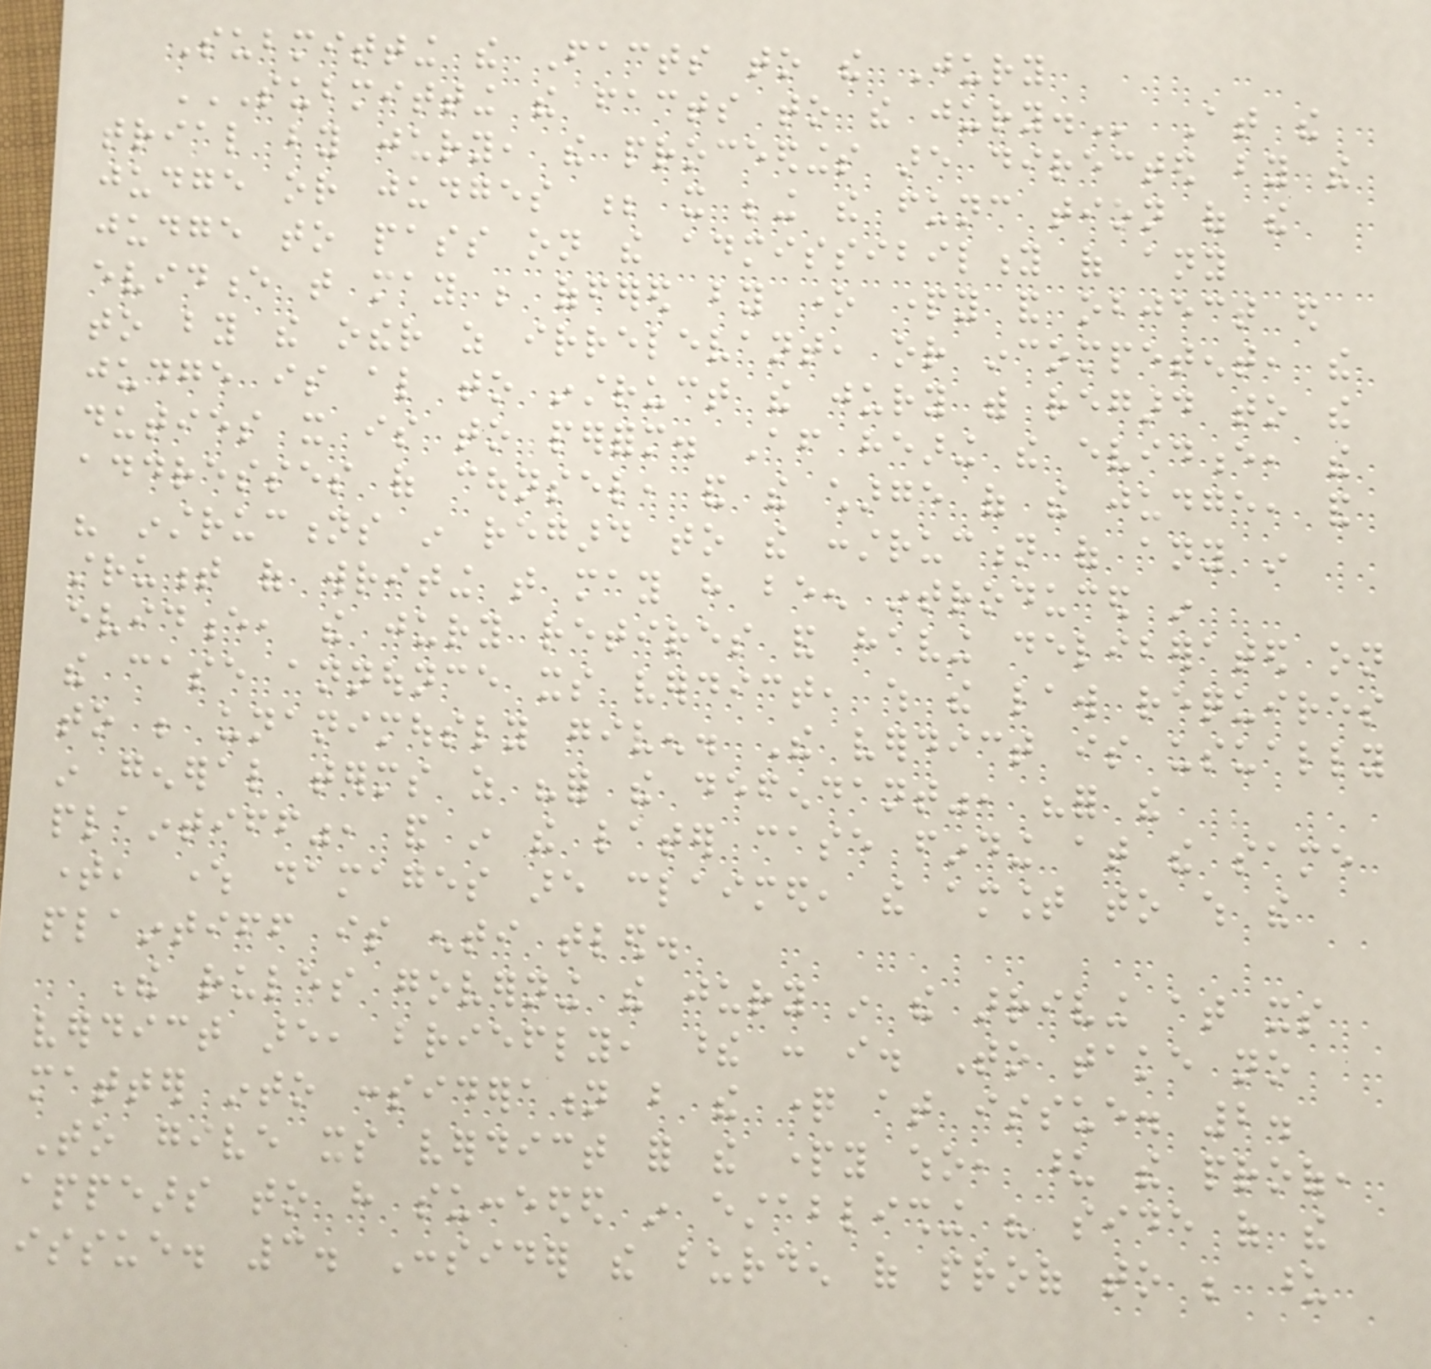Submitting the Facts to the Jury
SUBMITTING THE FACTS TO THE JURY. At the
trial by jury, the proceedings are directed by the
judge or judges ; it being the func tion of the
judge to pass on the admissibility of any
evidence that may be offered by one party and object ed
to by the other as irrelevant, or incompetent, the
judge is also to instruct the jury with regard to the
duties it is to perform. After hearing the evidence, the
addresses of counsel, and the charge of the judge, and
his instructions in regard to the construction of any in
strument of writing that may have been introduced in
evidence, the jury retires and having deliberated on
the case announce its verdict, which the law requires
to be unanimously given. The verdict is usually
in general terms as "for the defendant", "for the
plaintiff", and in the later case finding at the same
time, where damages are claimed, the amount to which the
plaintiff is enti tled.
The rules governing the jury in the arriving at its
verdict are, briefly, these : i. To take no
matter into consideration but the question at issue. 2.
To give its verdict for the party who, upon the proof,
appears to have succeeded in establishing his side of the
issue. 3. Consider the burden of proof to be upon
